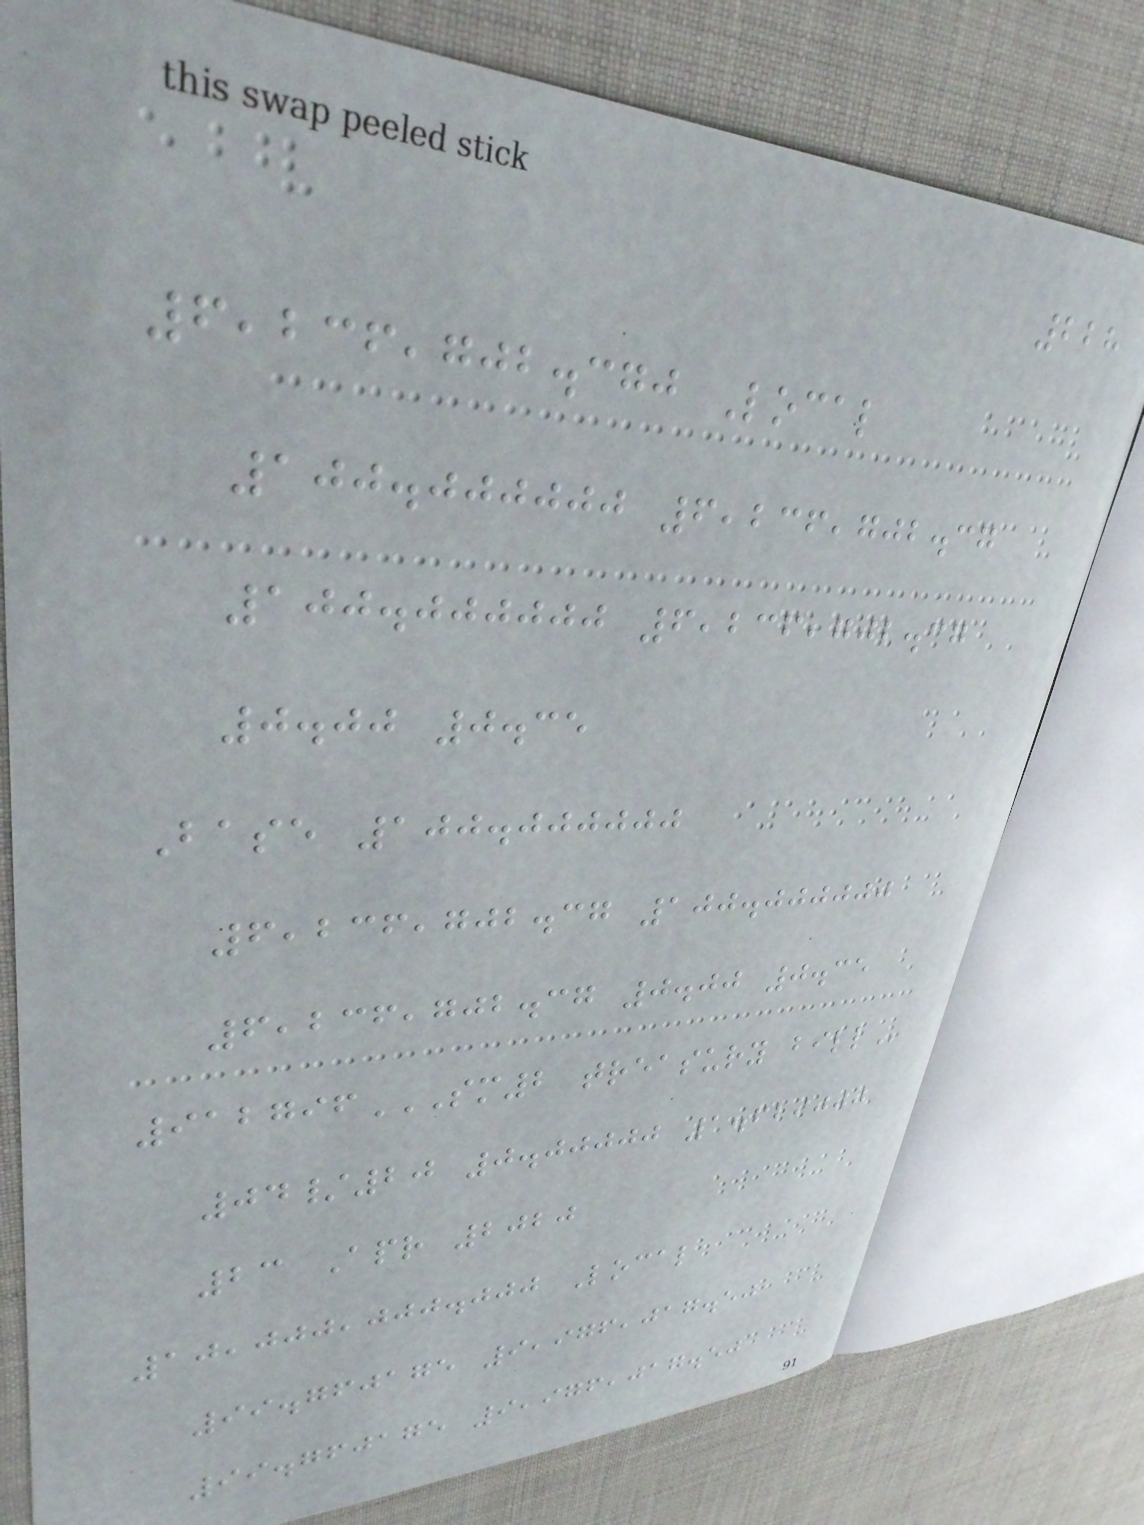228
6,236,702.370 Local
100.000000 6,236,702.37
100.000000 6,236,702.37
0.00 0.35
Base 100.000000
6,236,702.37 100.000000
6,236,702.37 0.00 0.35
912796SM2 TREASURY BILL
04/20 0.00000 1.629000
23 Apr 2020
10,000,000.000 Local
99.760175 9,976,017.50
99.760175 9,976,017.50
